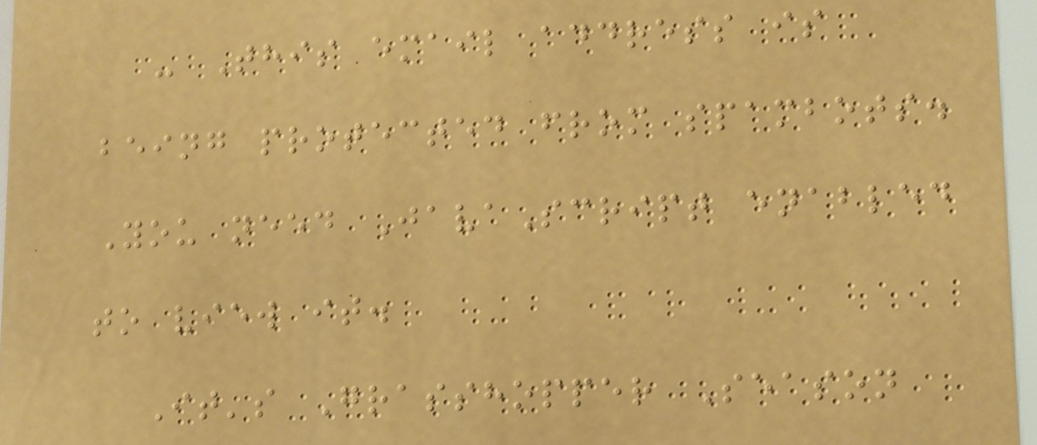- This email address is
being protected from spambots.
You need JavaScript enabled
to view it.
It's Grasshopper Season
